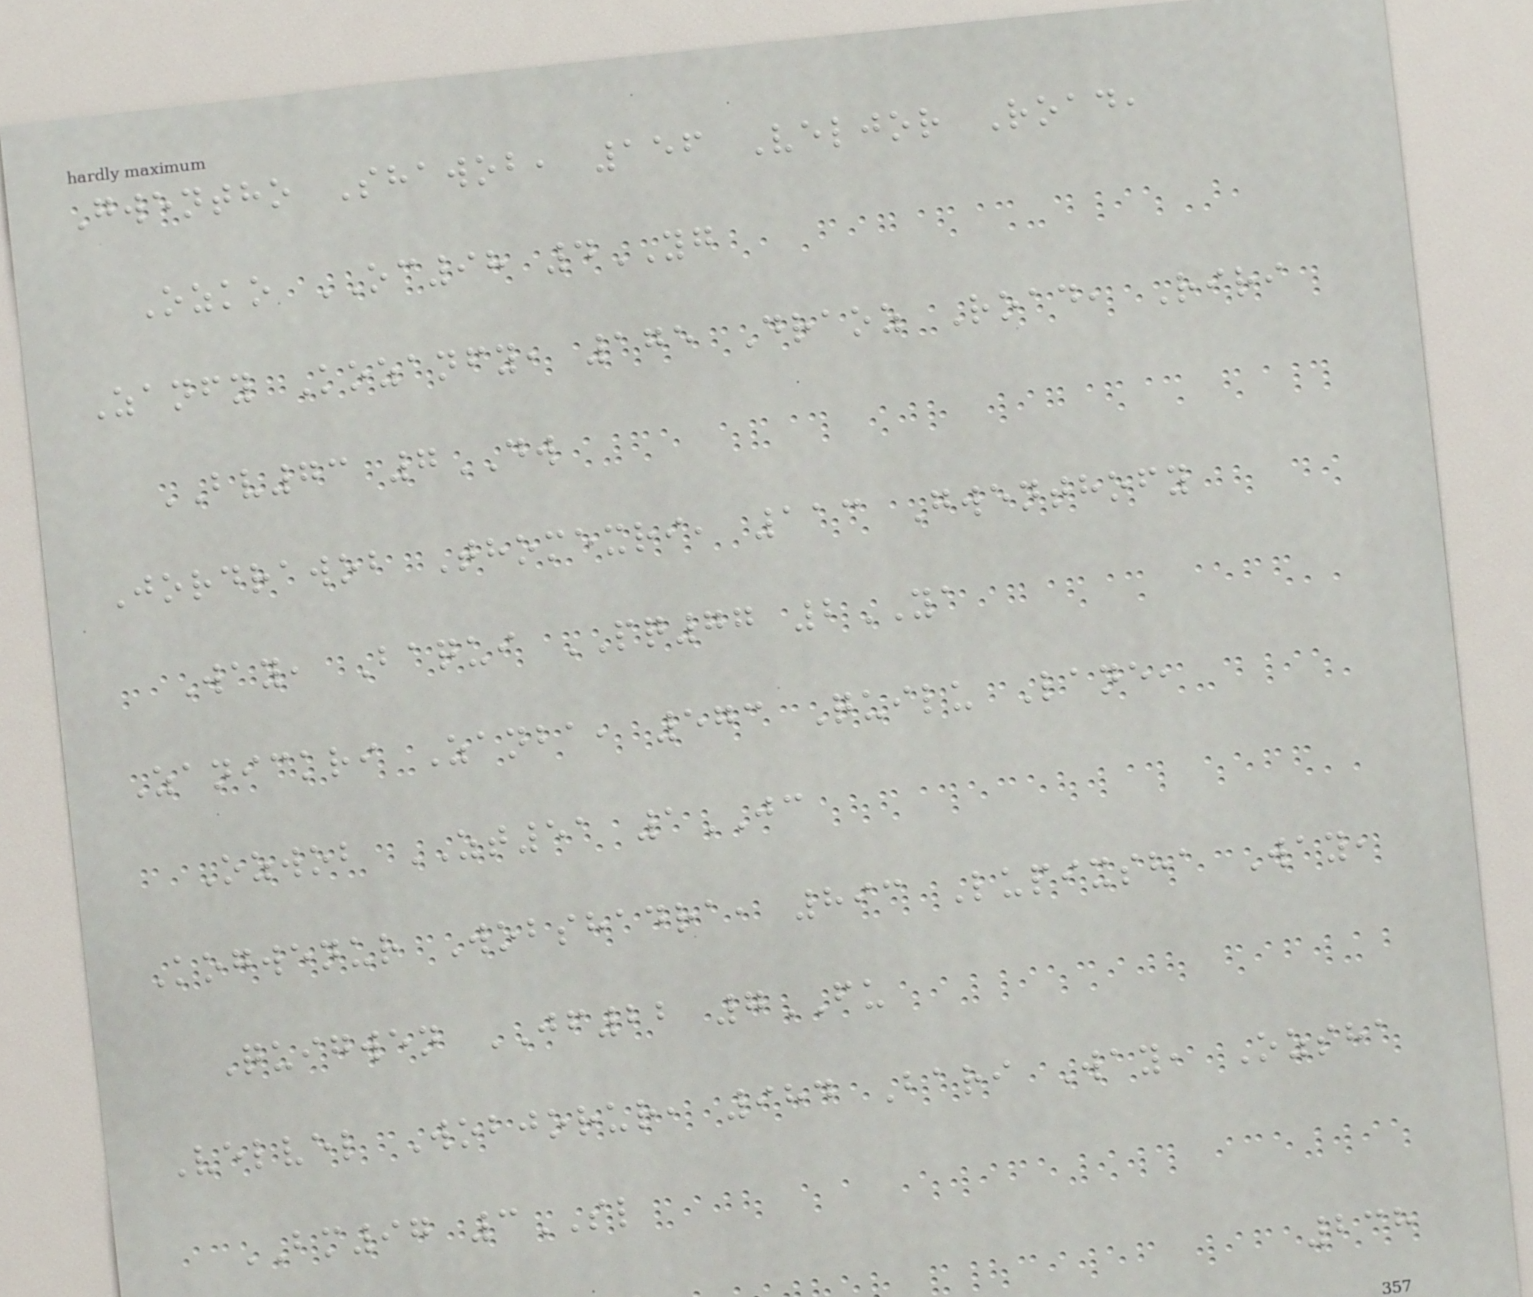Gwentho Shawob, 156 Veljor Road,
Ozko OC98 4YG
Zanfy Kozanfy, 175 Draoz Road, Riri
BV73 7DW
Jordrawob Thomexri, 113 Gwenthofy
Way, Baqui PQ77 2YA
Zanickri Zanba, 573 Quilu Lane,
Ozwob ZT51 1JC
Kogwenur Wobshadra, 893 Lupixsha Way,
Quigwen JF22 7FU
Velvel Wobjorur, 984 Bari Way, Ozsha
BM97 3SL
238
